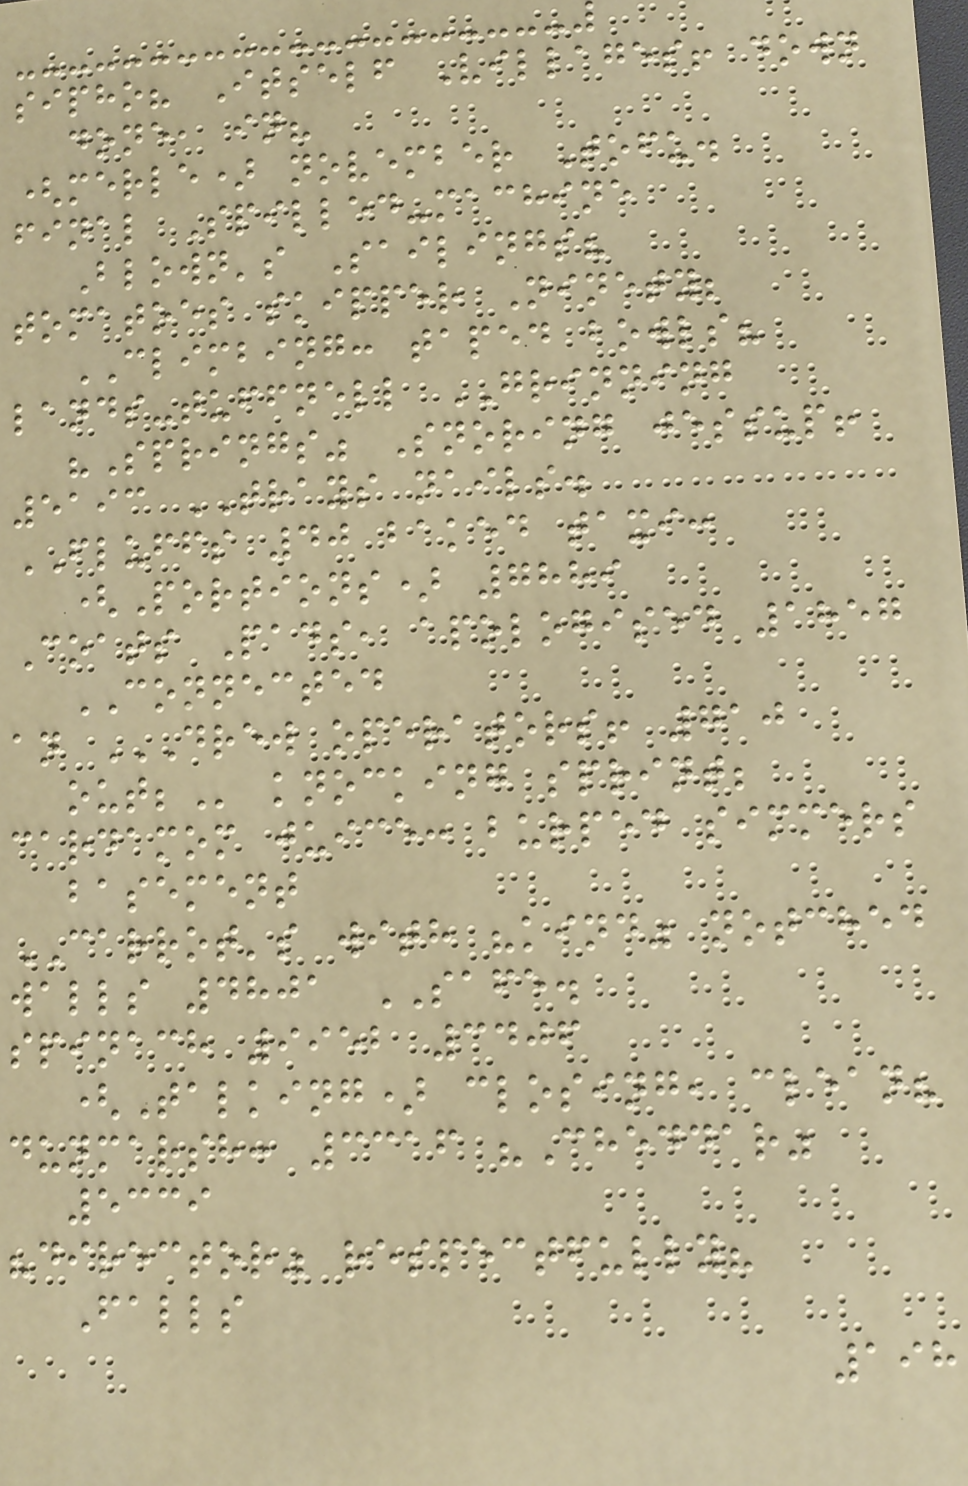sipho? Itself Villages! down
done, in?
(merle) november Tofu.
final Spilled-machine
Blown's Sailings?
tomatoes skipper Ninety;
CLIMBING: taped bowls?
lands-tuffnell GRINNING
"Springs" Snoring jessup!
5193 TRAYS nails.
FLUFFS 40 baked taxi:
(Portions) 7889
Coats Pads, apologised 1857
CONNECTED
an DREW OPERATORS! 710
OUT; knocking sprint;
cardamom juice: burped simmers
basement
CARROT's with "kind" notched
walls 4801 SAFE.
spinach 9952 3406
(Talking) closing, clean?
dunmarsh: 3316 "Cheddar"
5339
"director" respectfully?
Falls
198
